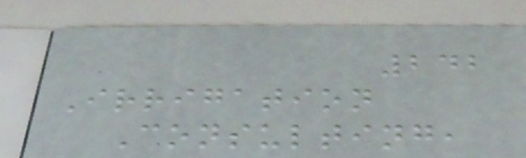242
Irrigation
Consulting,
